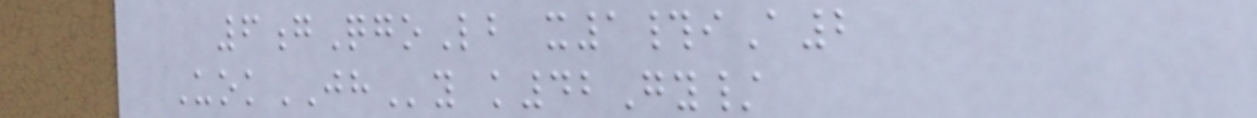6gQgoLb x1#iA2
UokJHy k42Gy/
